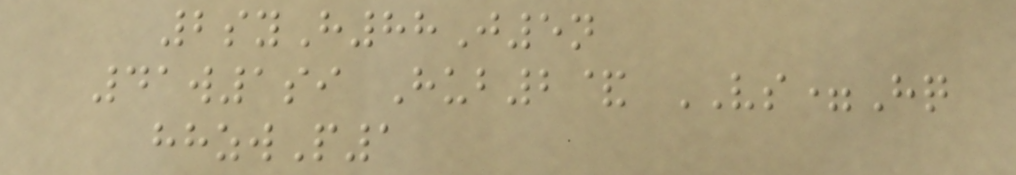2syH88J5n
41w1si Hub2& VS=Hq
hhzwP1
